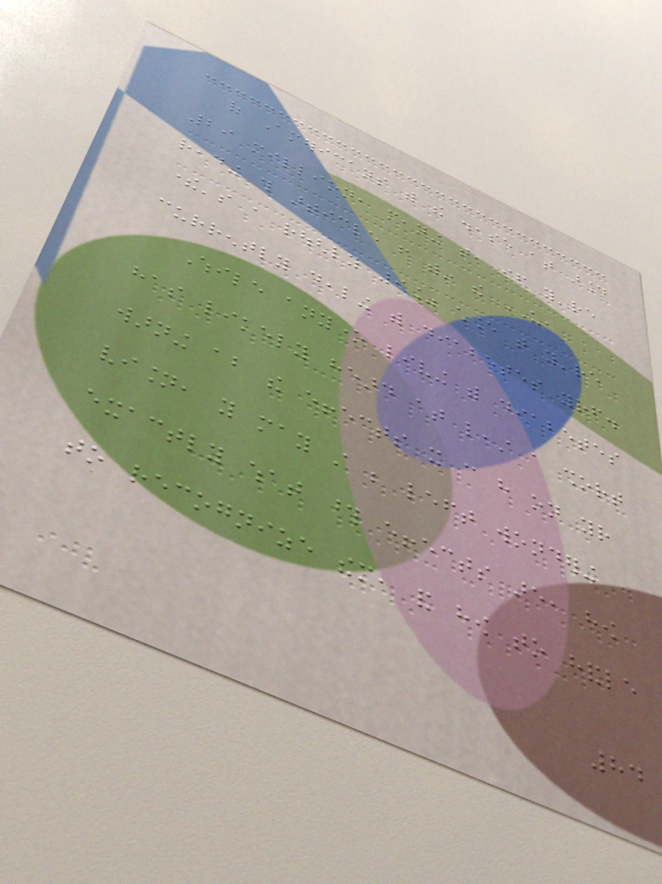of Americans with the disease at around
29 million, meaning that, if you're
reading this article from within the US,
there's a roughly 9% chance that you're
currently dealing with diabetes yourself.
While anyone living with diabetes
has likely heard at least a short
warning about the effects it can have on your
vision, you may still be left wondering
exactly what those effects are, how
to recognize them, and how to handle
84
